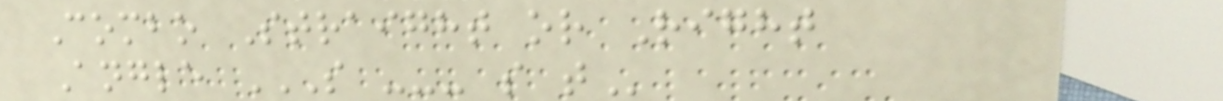Combo Straight or Right
Angle S --- S T
